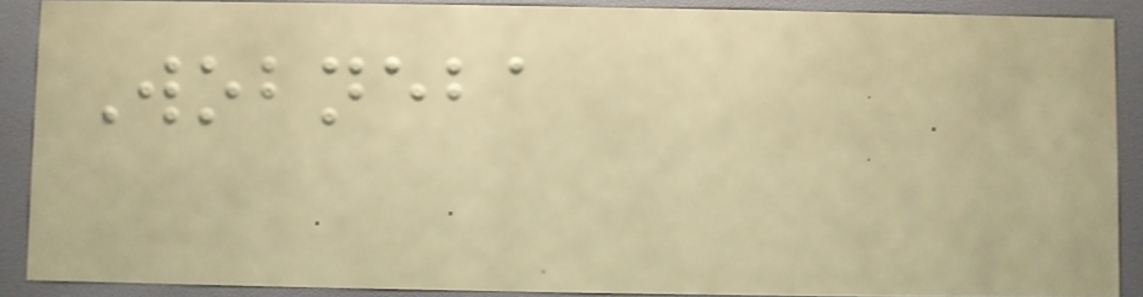Wobneba
